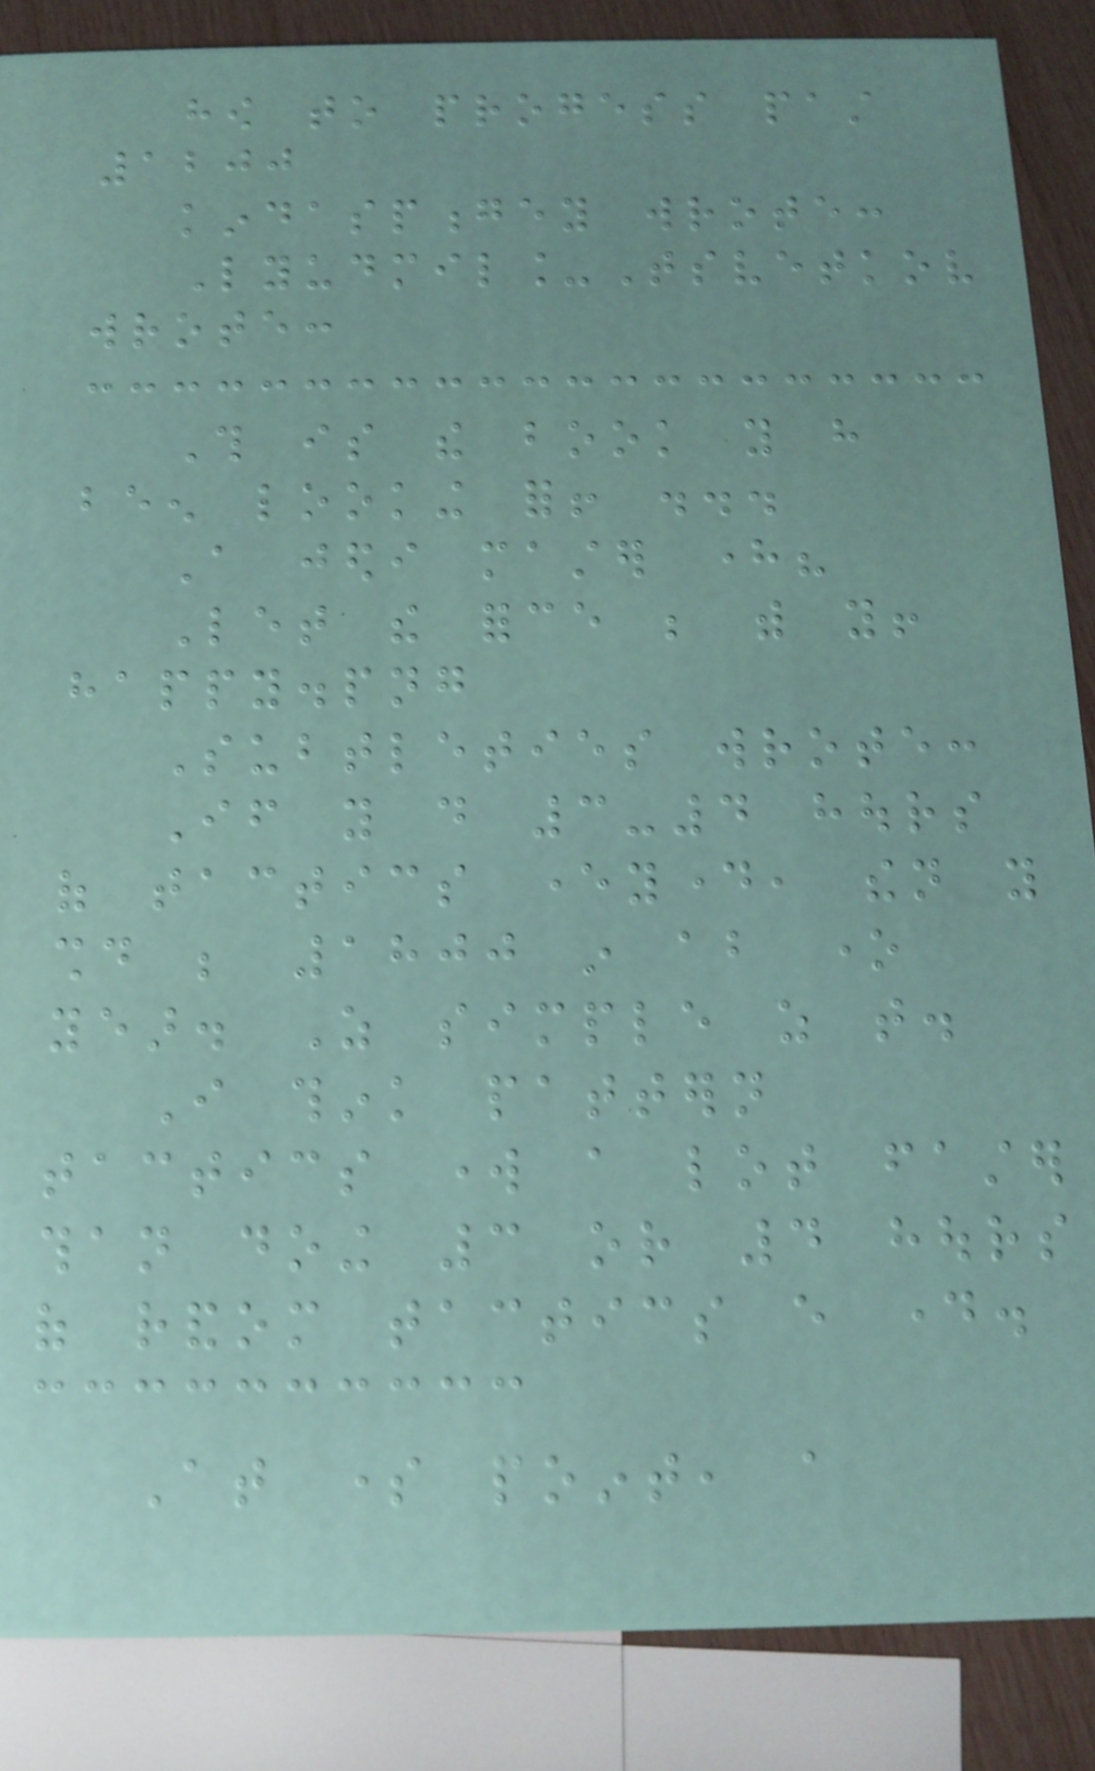how to progess past
1200
kindaspongey wrote:
Lyudmil_Tsvetkov
wrote:
This is the book you have
been looking for! ...
A jedi master here?
Let the force be with you!
happy.png
Subtleties wrote:
If you do 3-4 hours
of tactics everyday, then you
should be 1800 in about one
year. As simple as that.
I think pattern
tactics work a lot faster
than doing 3 or 4 hours
of random tactics every day.
At some point, a
